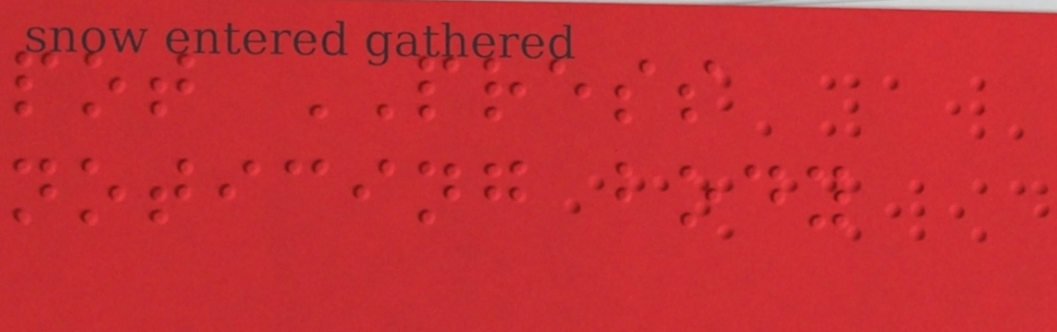pot PRESS
noticing body
